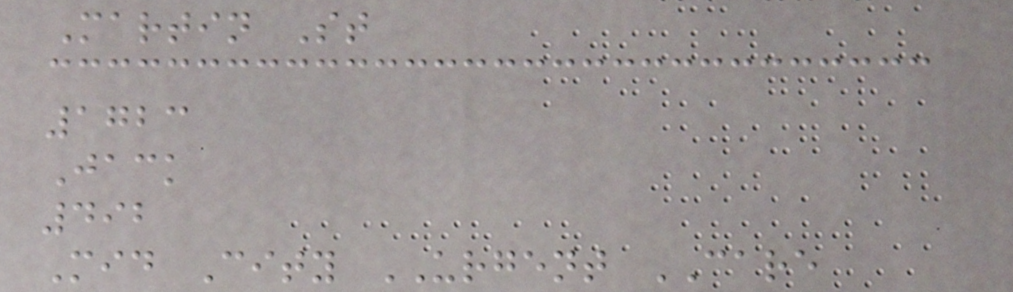Martin St
1723
Jack
492
Mid City URGENT CARE
